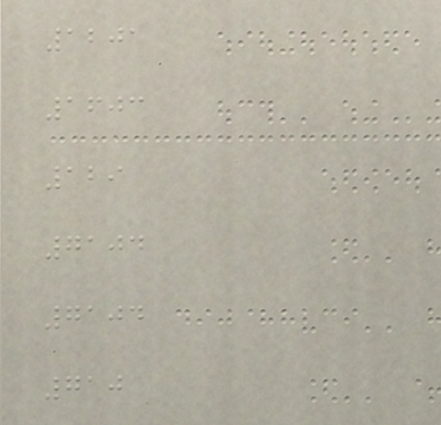1201
1603
129
7104
7104
710
